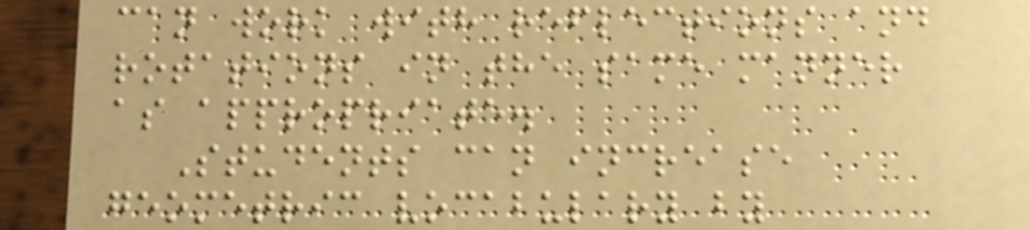can work with reflections and
rotations in the same manner
as appropriate.
Students can increase
geometric vocabulary by
